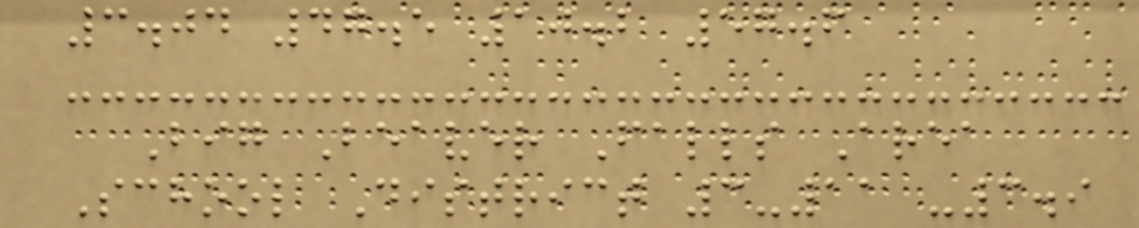3.04 47.5 10.2 57.6
Big Beaver Falls Area
School District 3-11 -3.9
